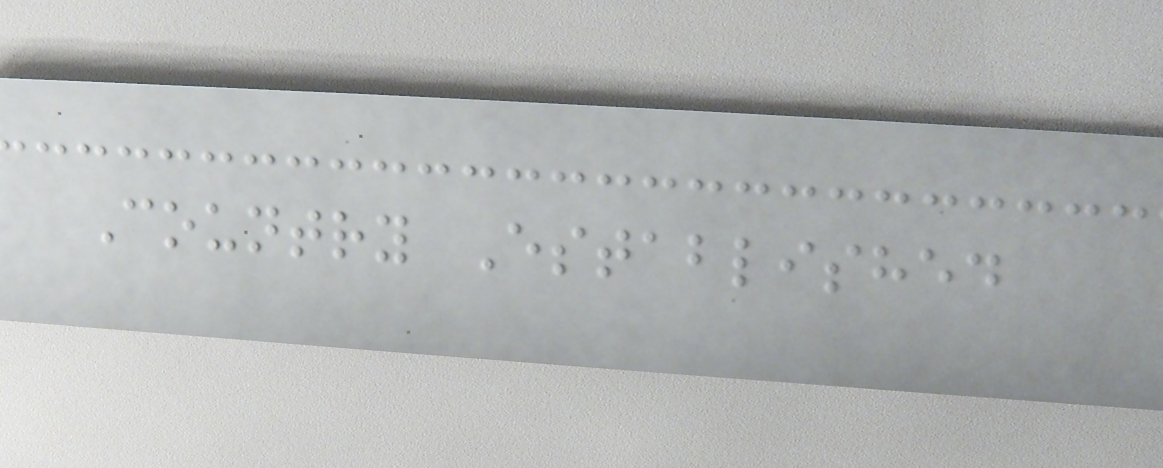Country Established
